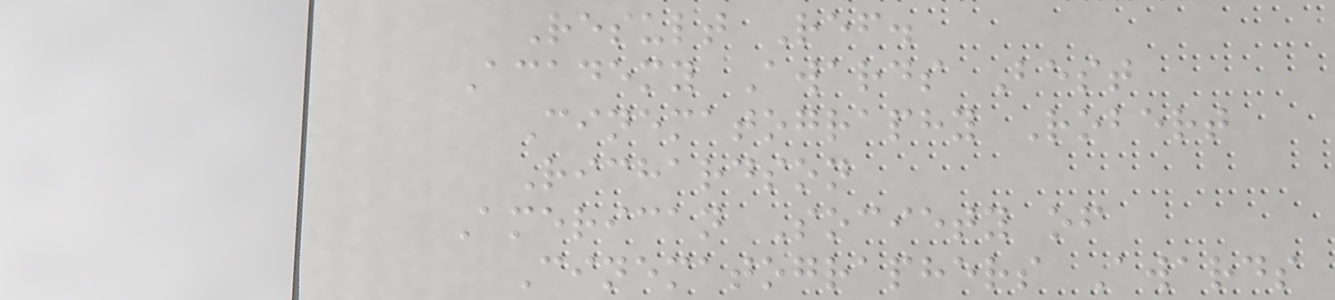Result Ref.
Academy Awards Best
Cinematography Robert
Richardson
American Society of
Cinematographers Awards
